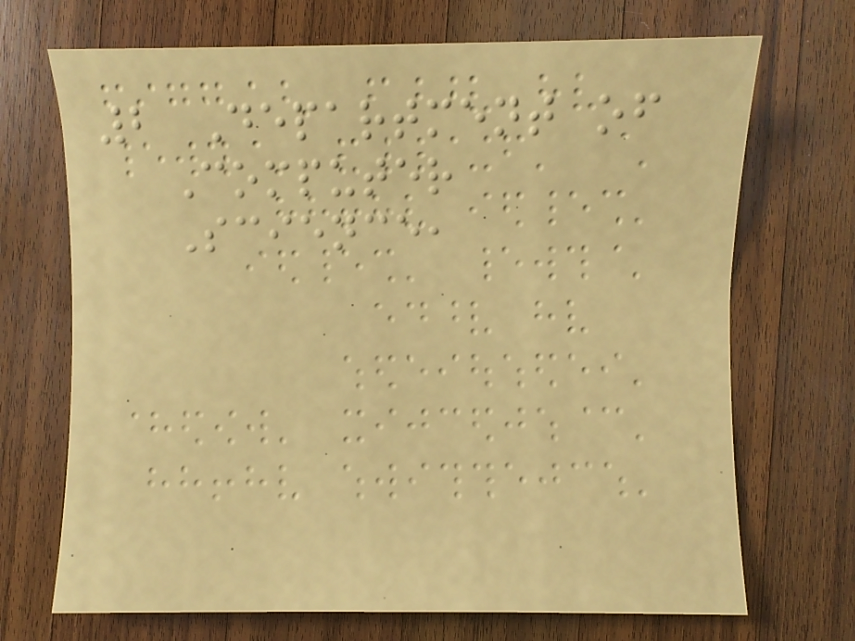2 Department of
Computer
Science,
